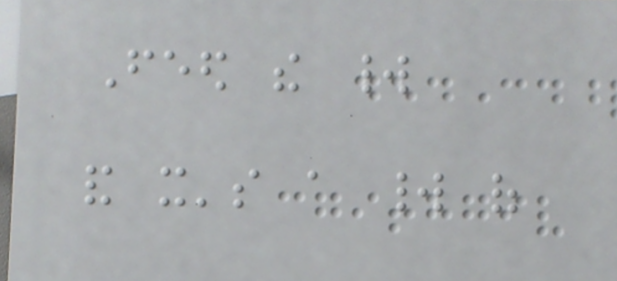Feed the world
and it's a world of
